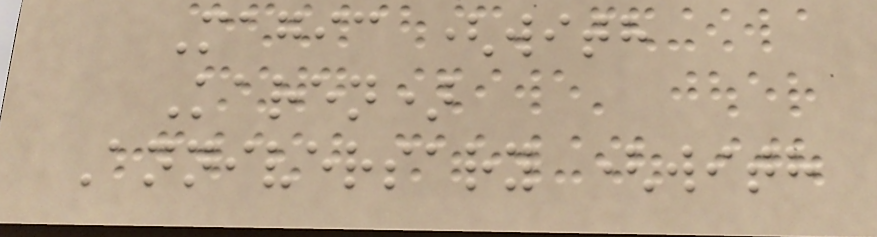Magic (with
Karen)
Anniversary (with
